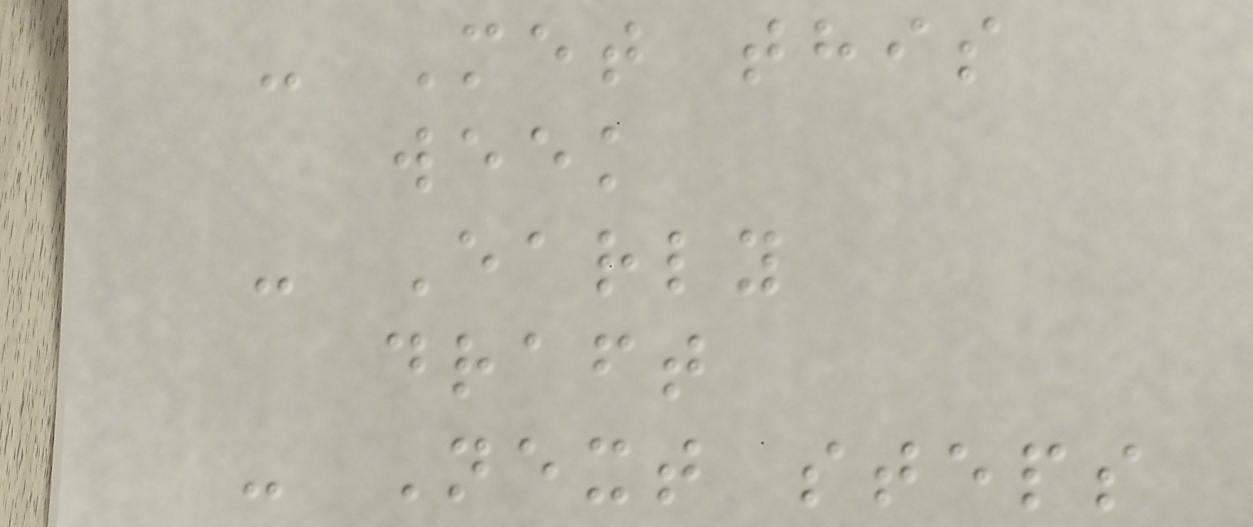- Met this
week
- Early
draft
- Next steps
